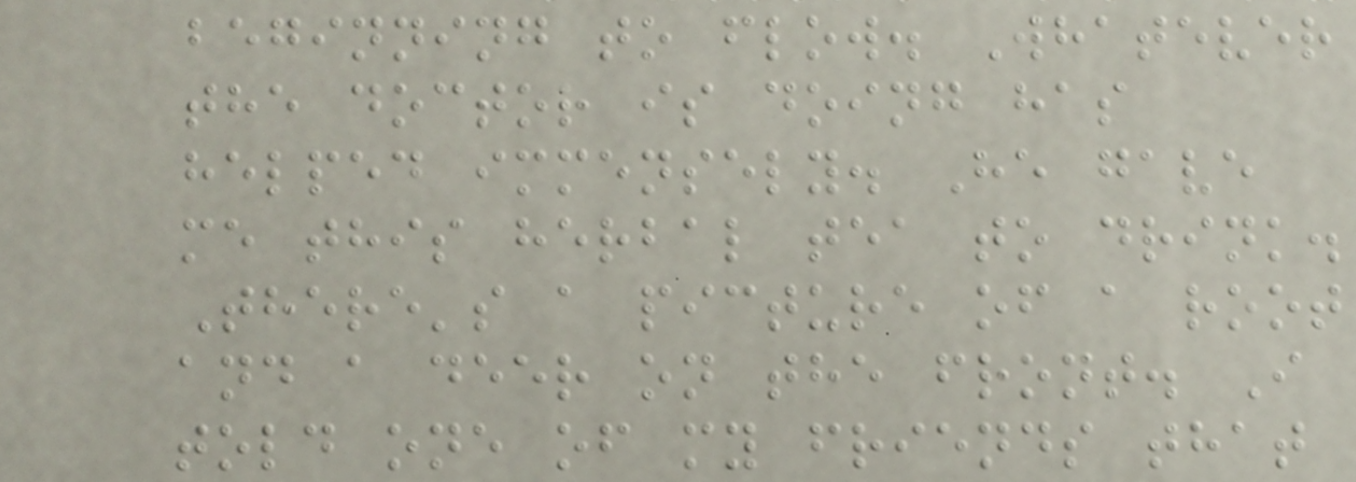beginning to flow. Whatever
the doctor is doing has
helped immensely. He gave
me this herbal tea to drink.
There's a picture of a root
and a deer on the front. I
told one of my friends that
